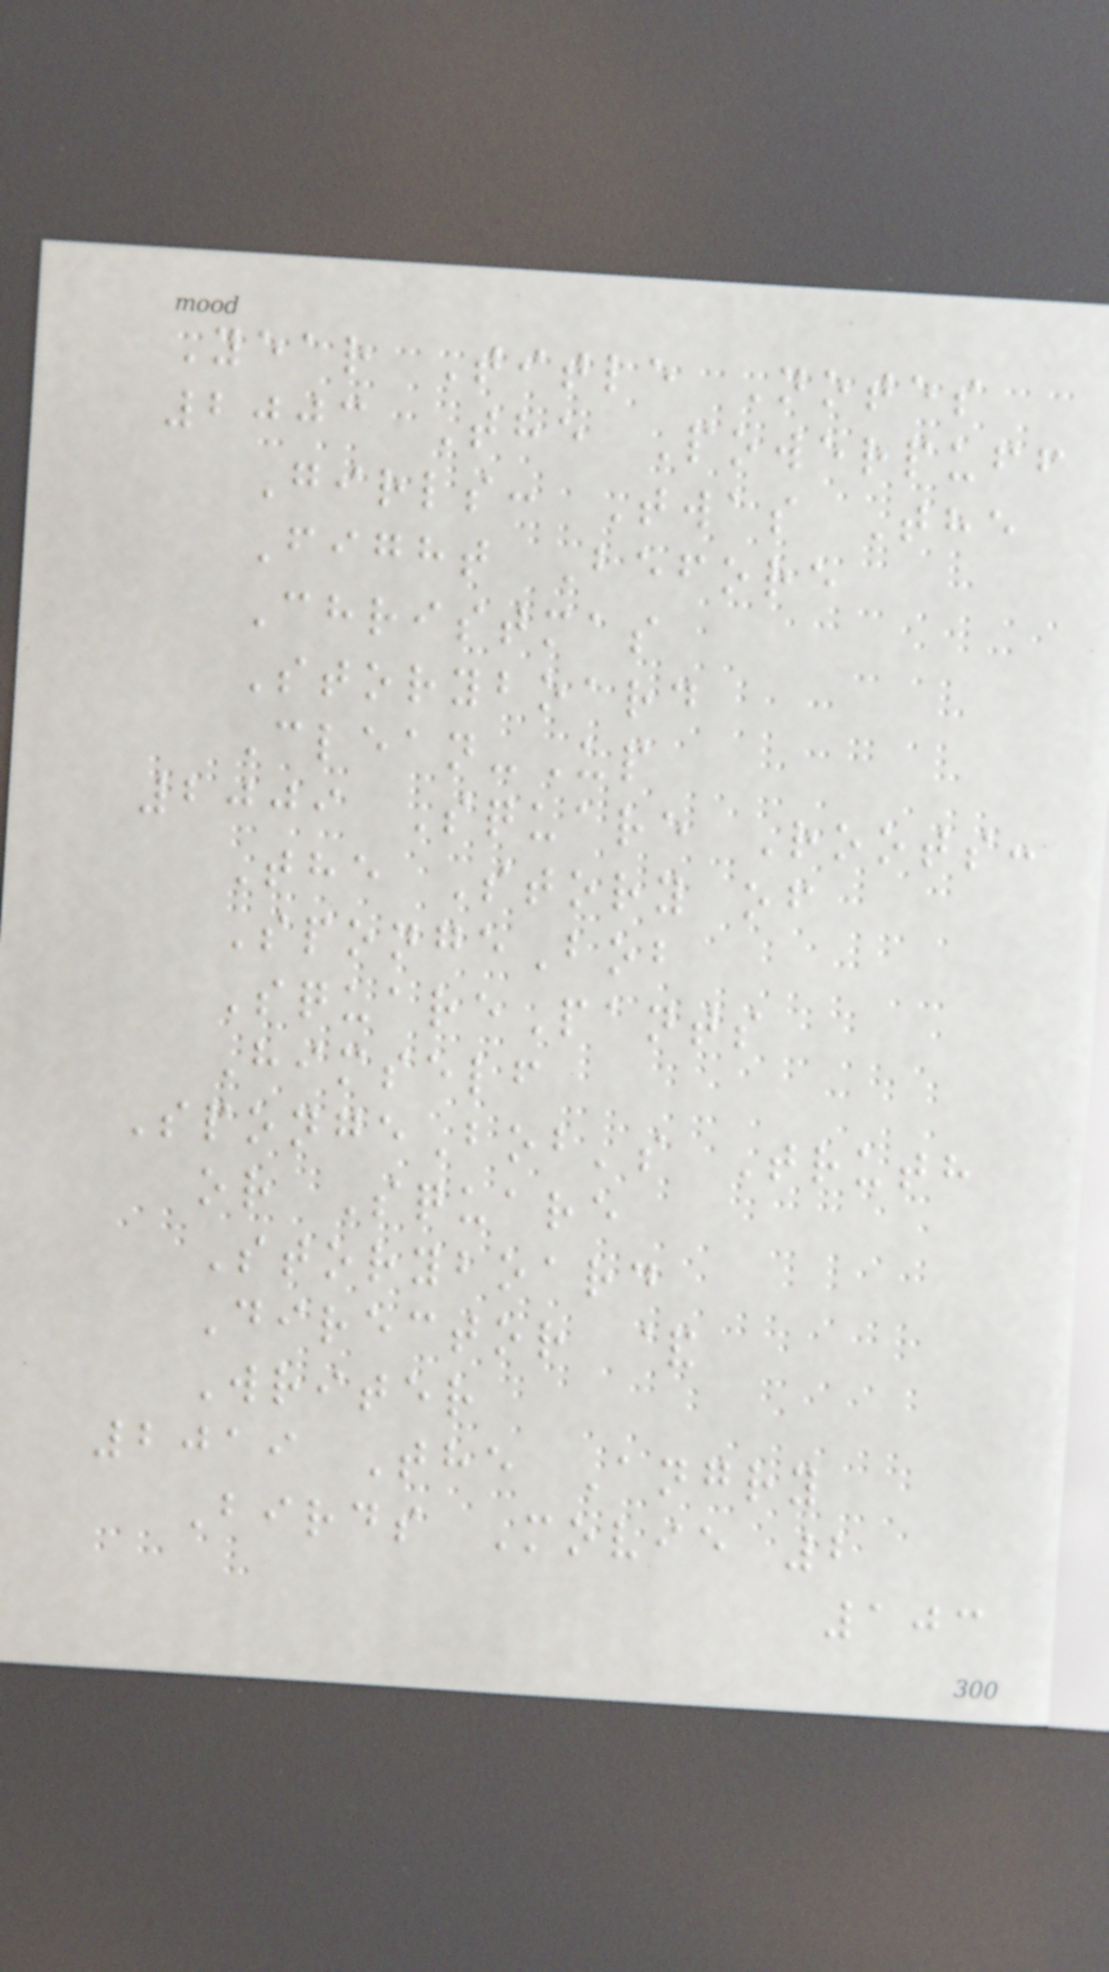Year Title Notes
2003 The Powerpuff
Girls: Twas The
Fight Before
Christmas
Storyboard
Clean-Up
2009 Square Roots:
The Story of
SpongeBob
SquarePants
Himself
SpongeBob's Truth
or Square
Storyboard
Director &
Writer
2019 The Angry
Birds Movie 2
103
